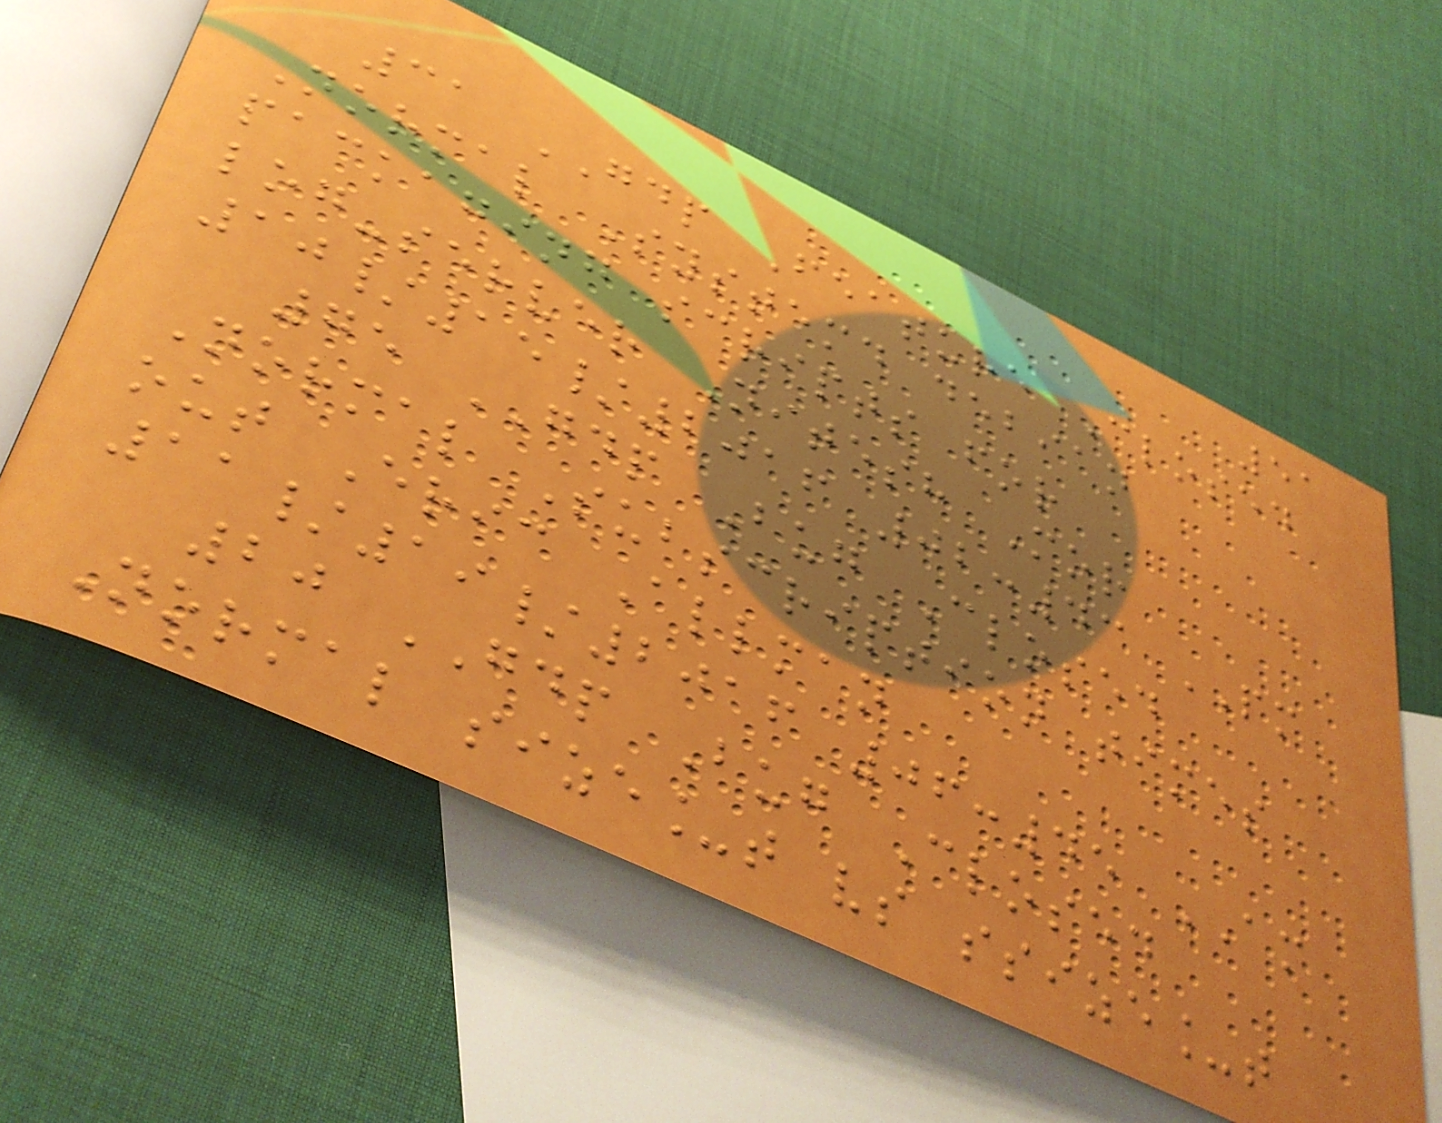51
31 GDP Feature Closed
Normal Systemd debian
packaging scripts for
log-server Nitesh Mor
10/15/2016 02:43 PM
75 GDP Bug Closed
Normal Subscription times
out Eric Allman
11/19/2016 06:45 AM
20 GDP Bug Closed
Normal size_t vs ssize_t
